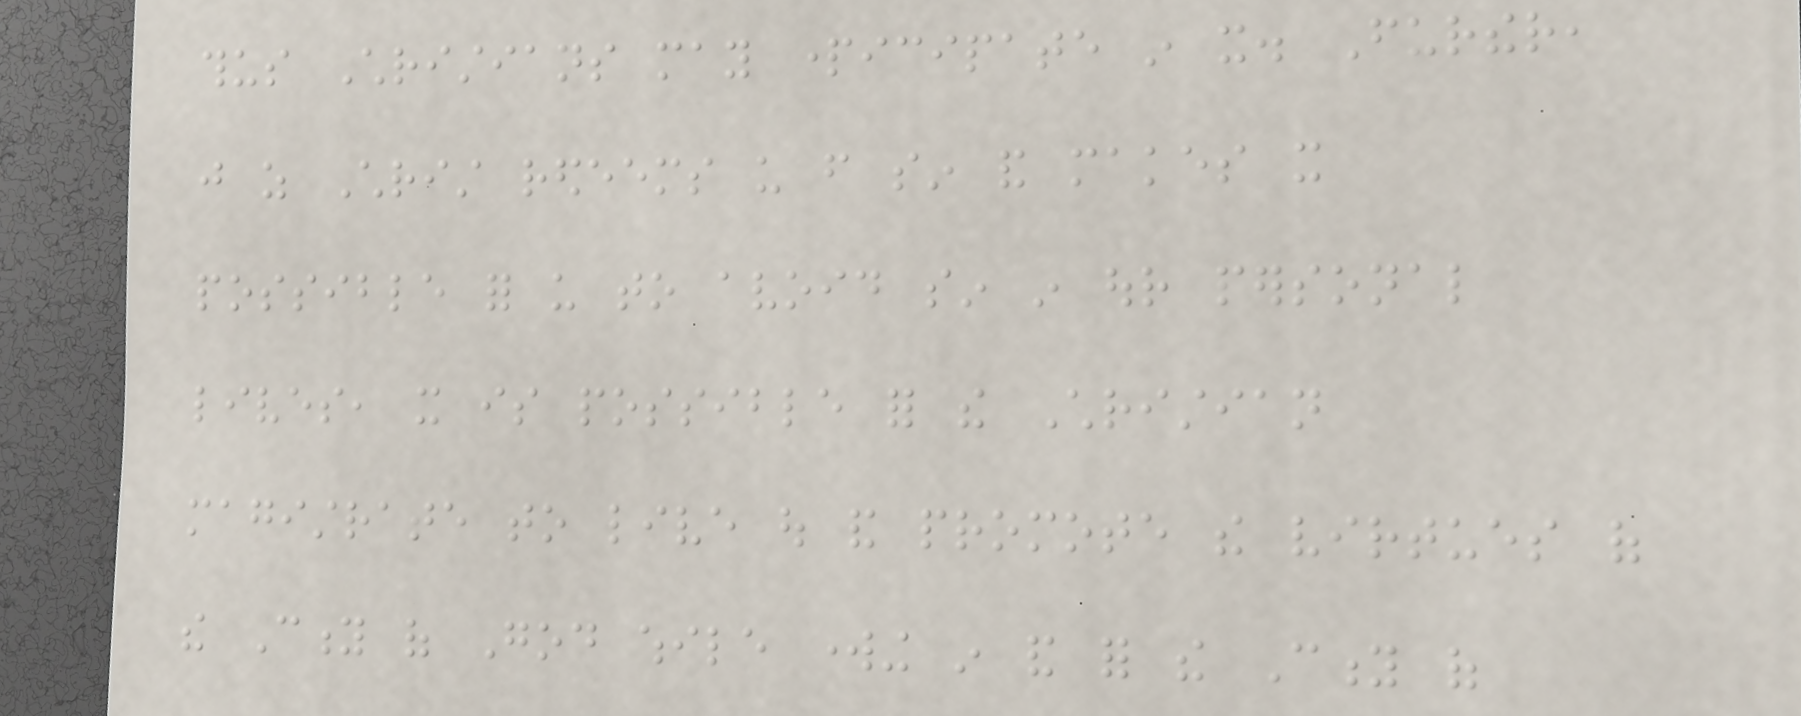thus Christians may participate in it. Further,
just as Christ redeems us from sin and makes it
possible for us to avoid sin in our personal
lives, it is possible for the Christian
magistrate to live out and promote the virtues of
the City of God while working in and for the City of
